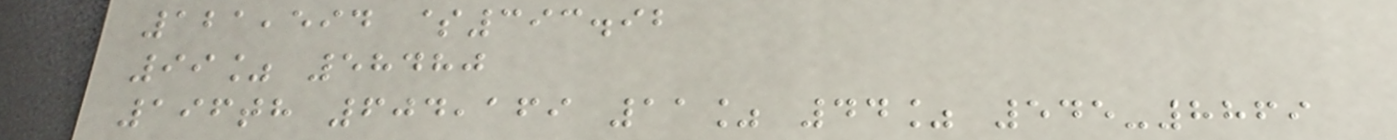121,594 $393.92
99% 58480
196th 604,169 11% 44% 545-8869
